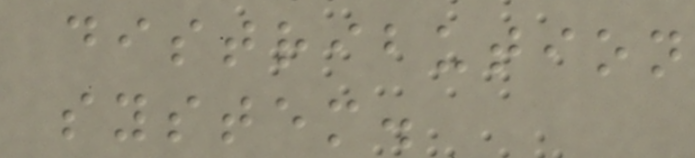distribution
system.
